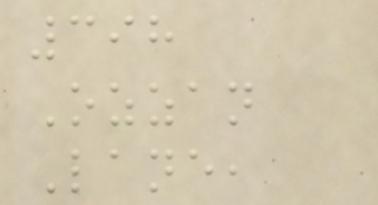398
Ozzan
Lane,
